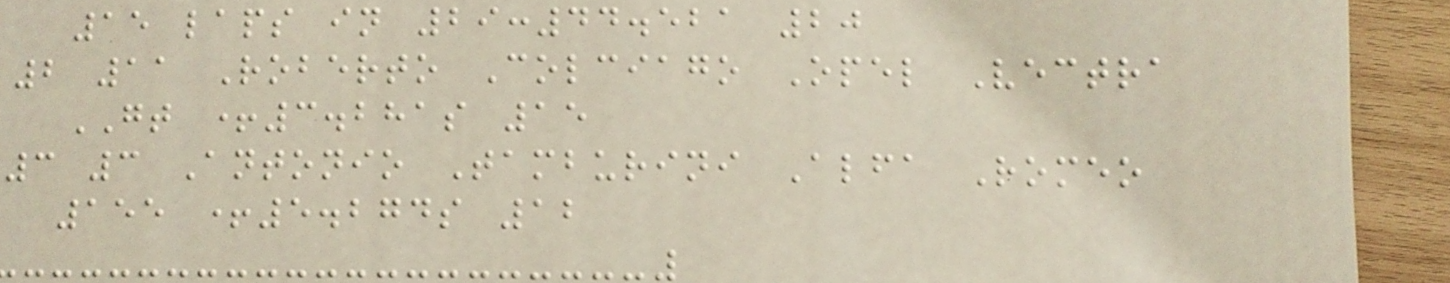15 laps in 29:44.521 20
2 11 Roberto Colciago Opel Vectra
GT +3.281s 15
3 3 Antonio Tamburini Alfa Romeo
155 +5.274s 12
